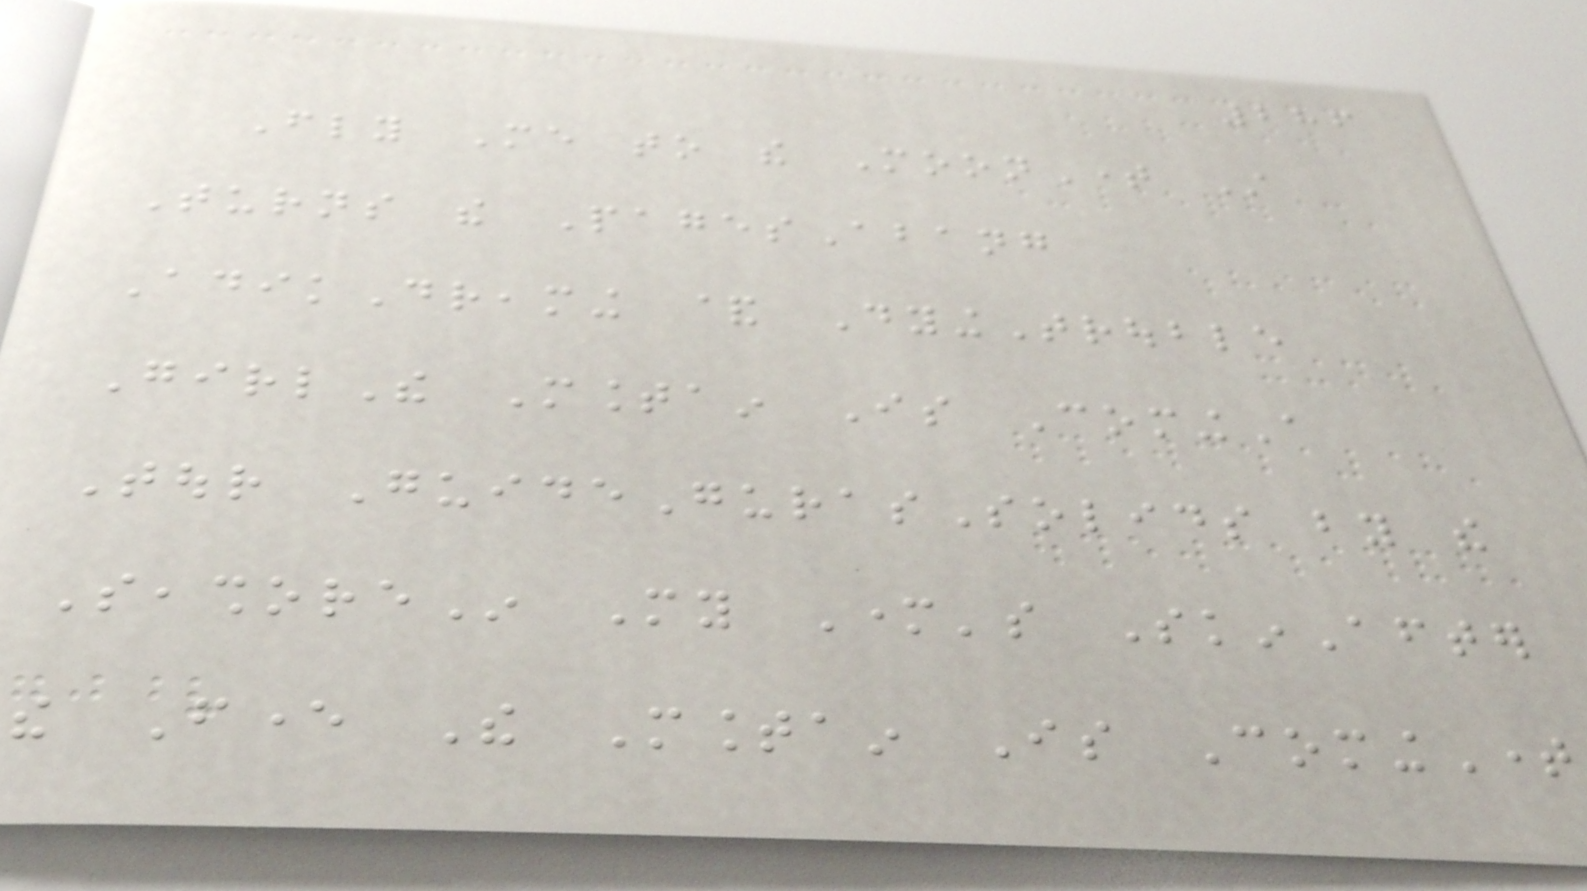286
Fly Me to the MoonTime Still
Turns the PagesAbang
AdikDreaming & DyingTrouble
GirlThe Mountain Is ComingA
Tour GuideGurasSolids by the
SeashoreIn My Mother's SkinAfter
the Fever The Mountain Is ComingTime
